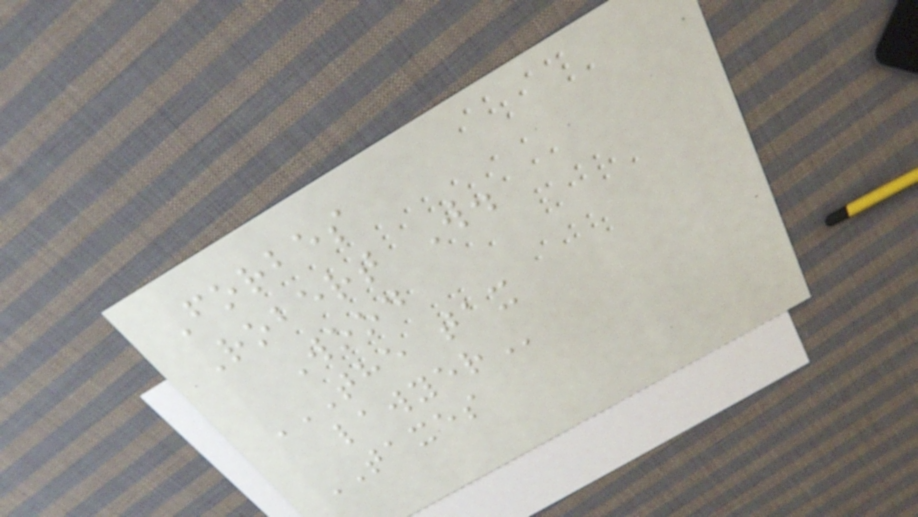Forbes
Robert W.
Wood
THE TAX
LAWYER
TAXES
